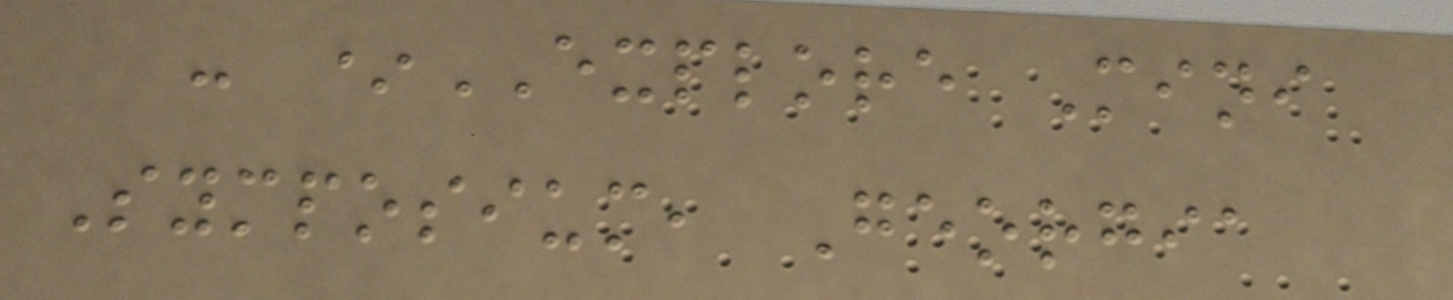- *EXPLORE Mini
Symposium, Georgia
